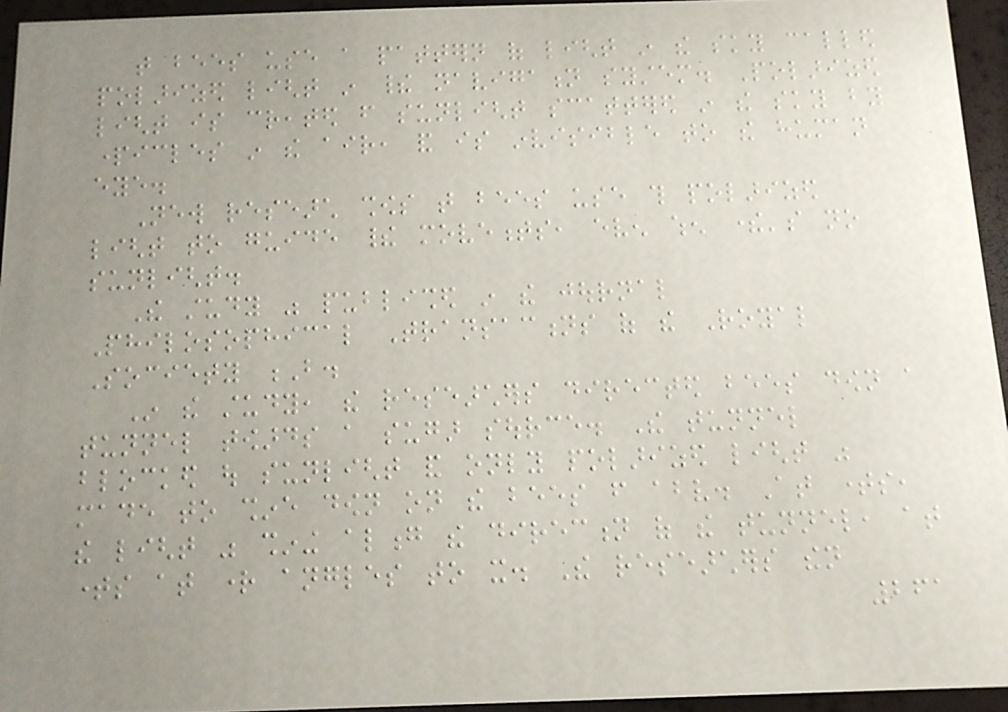that bees use a pattern of light in the sky called
polarized light in their navigation system. Polarized
light is created from sunlight scattered in the sky by
particles in the air, and is invisible to the human
eye.
New research shows that bees use this polarized
light to guide their movements, even when there's no
sunlight.
The study was published in the journal
Philosophical Transactions of the Royal
Society B.
In the study, the researchers directed bees down a
tunnel towards a sugar source. The tunnel
blocked out sunlight and only polarized light was
made to shine down on the bees from above. At times,
the light was shining along the direction of the tunnel, at
times at right angles to it. The researchers then
261
